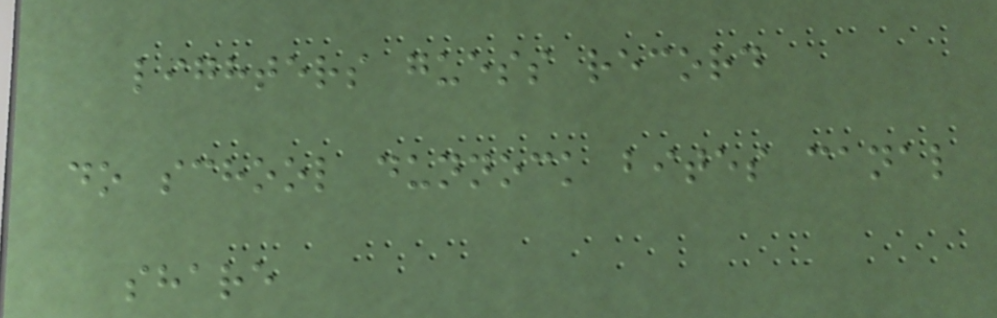lighters guess record
do school dunnock bites canal
share
